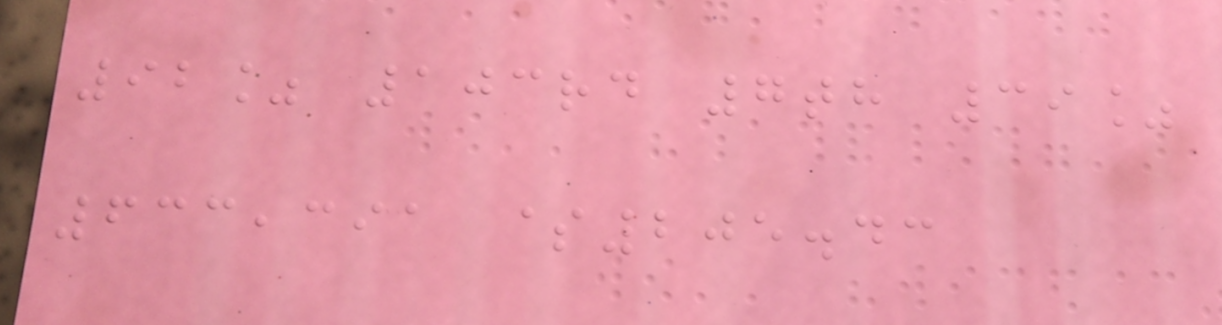92% 103rd 7th 39%
633,391 $205.43
